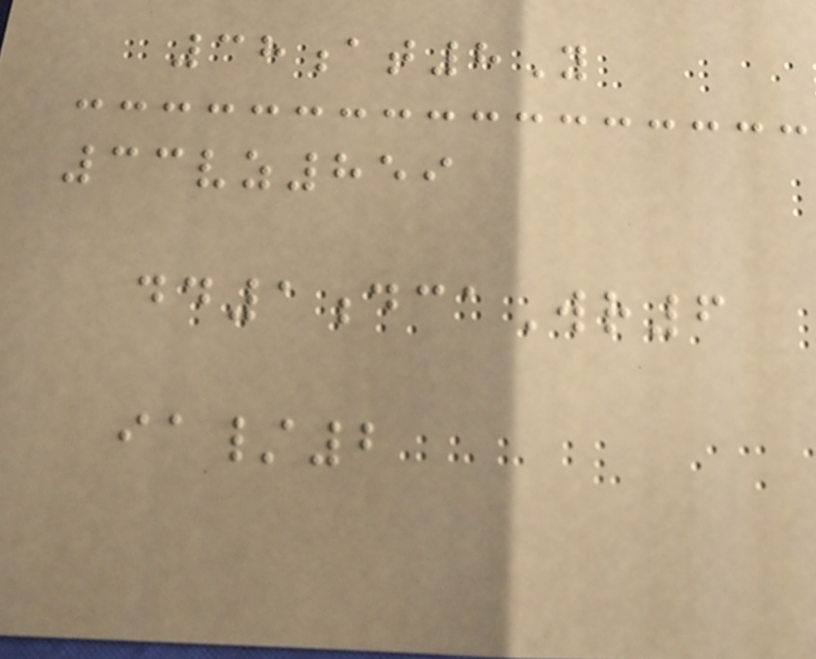38at8Y
33vz859
dd1dcaWr6
ia/2
